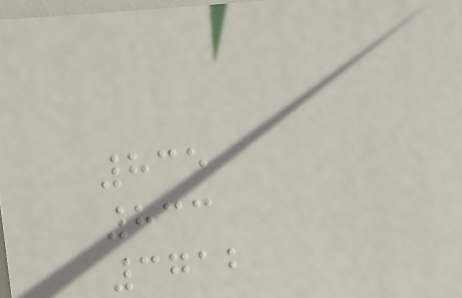835
833
3712
